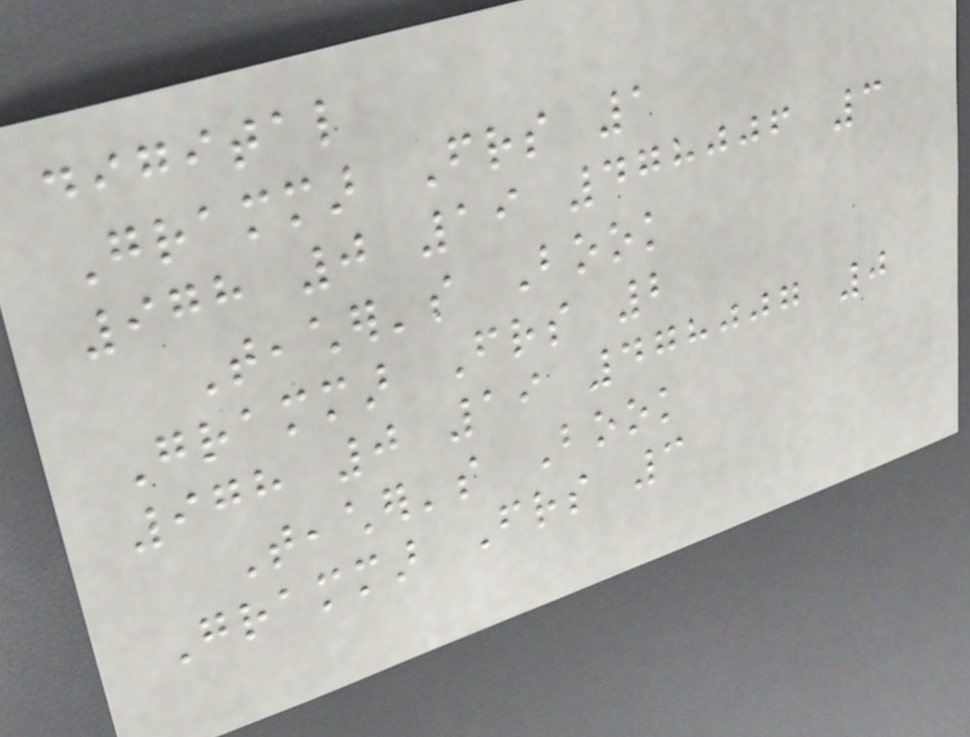digital
Grammar Friends 1
978 0 19 478006 3
Teacher's Book
Grammar Friends 2
978 0 19 478007 0
Teacher's Book
Grammar Friends 3
